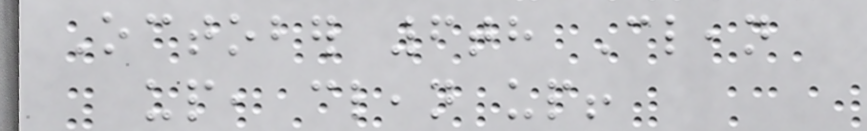October 6th Clean
up, clean up!
